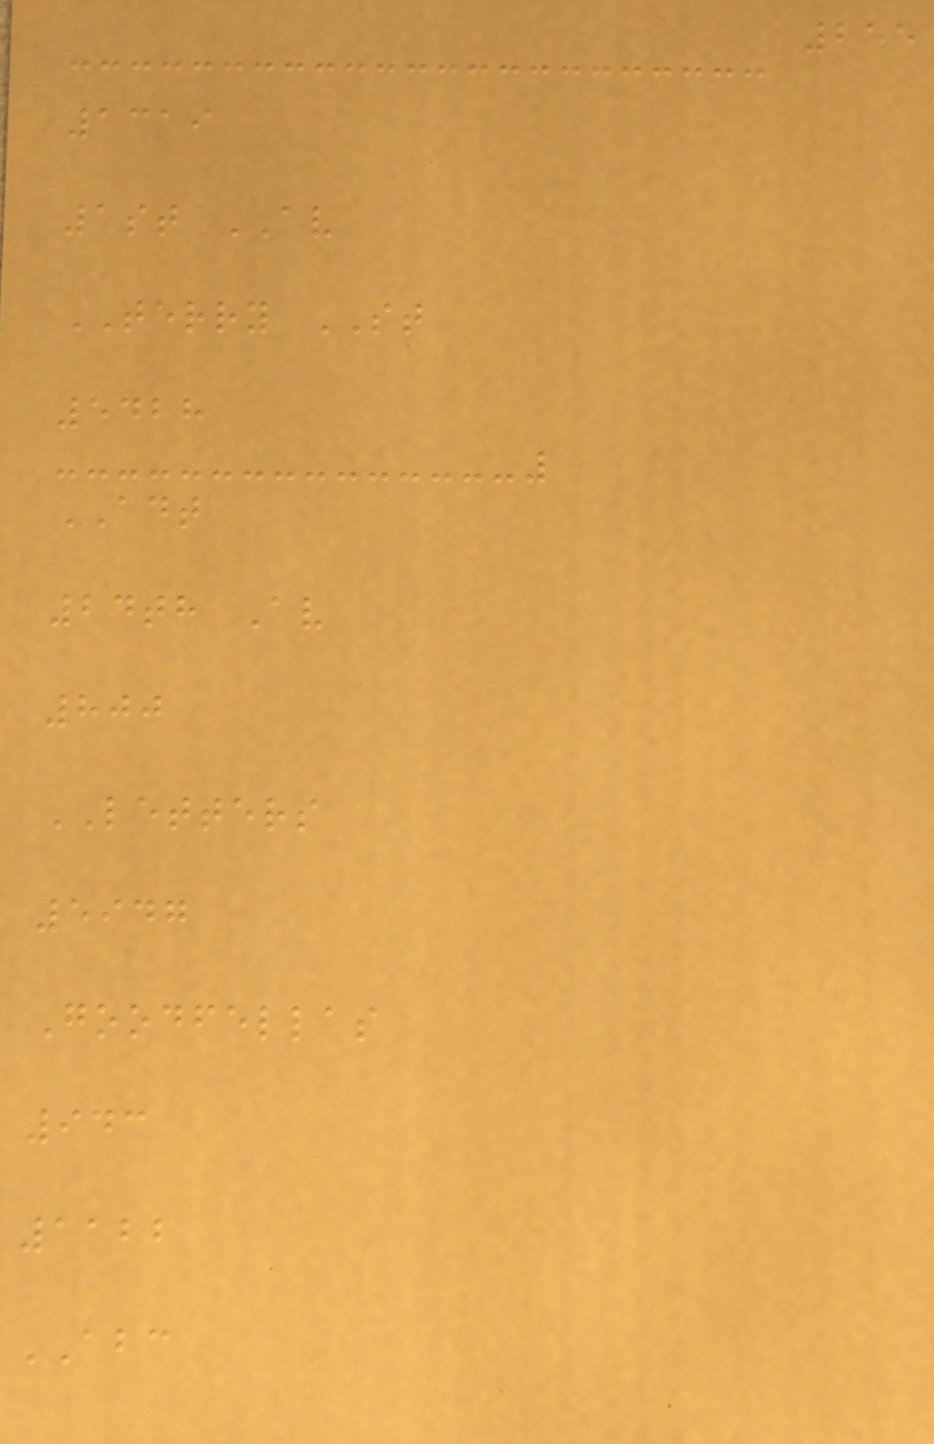255
1319
1st AV
TERRY ST
5428
ADT
24th Av
800
LETTERS
5947
Goodfellas
943
1122
ABC
